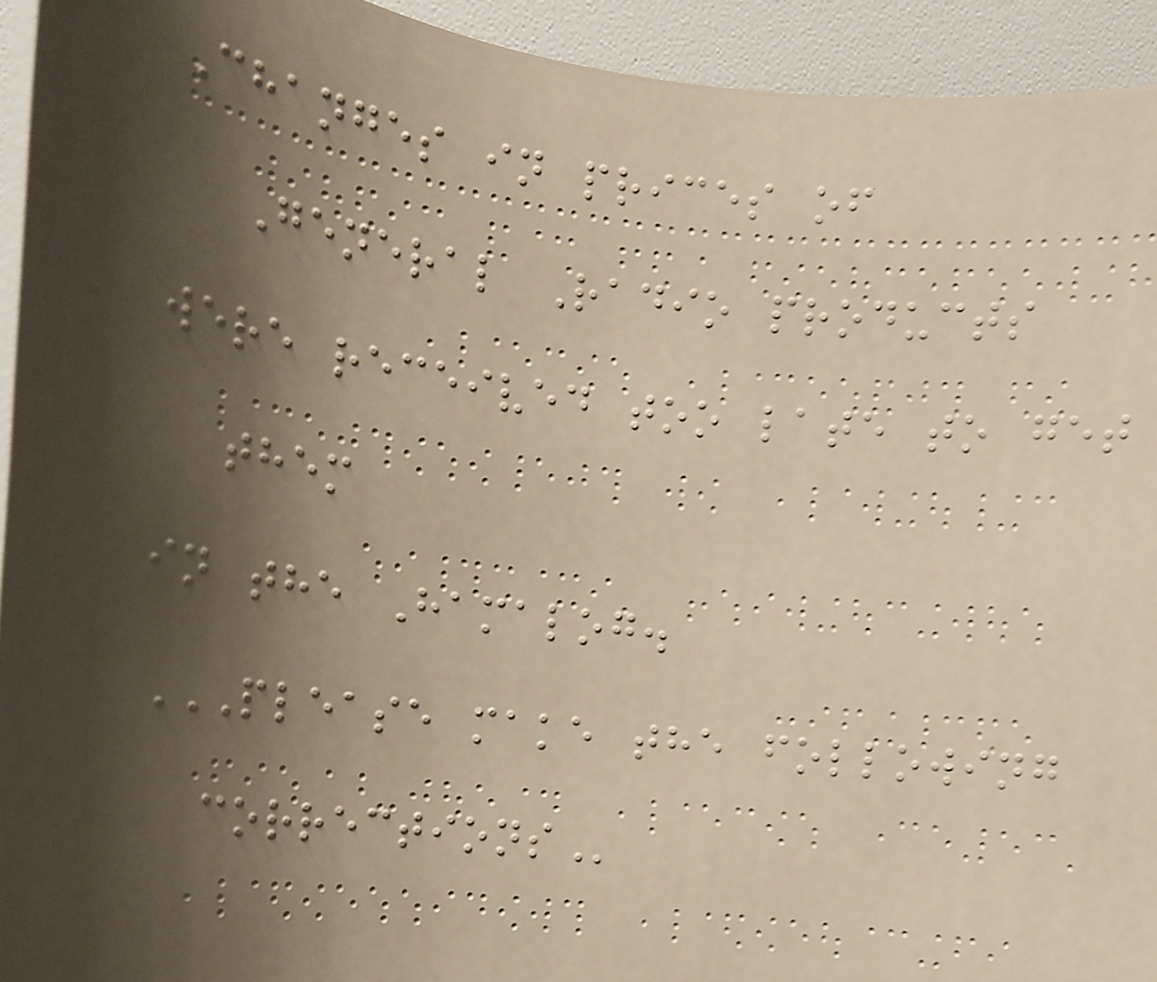Changes in prices of
General Radio products
were received too late to get
them
in the Hamalog.
PLEASE MAKE THE FOLLOWING
CORRECTIONS
